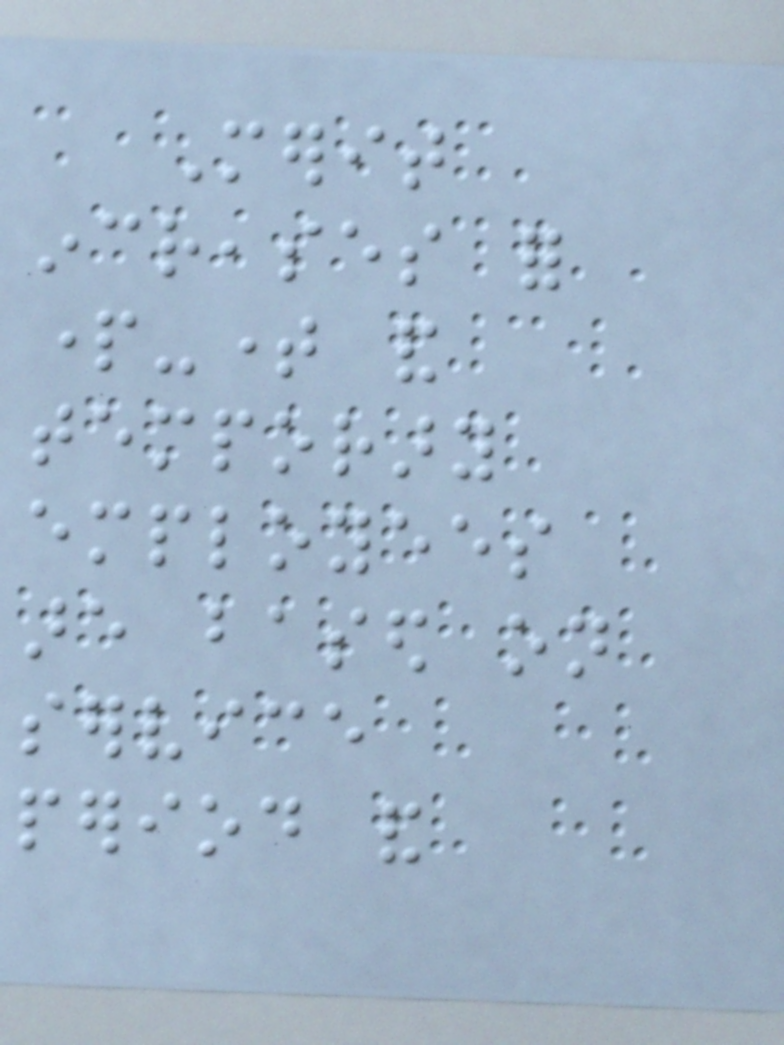Merit
increases for
part-time and
temporary
employees
are based on
service
period and
